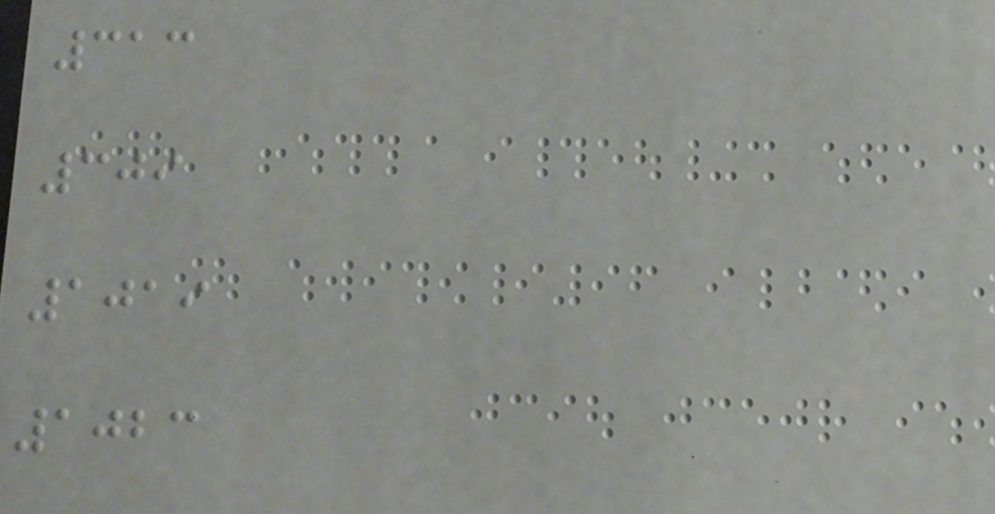313
309
1019
1023
